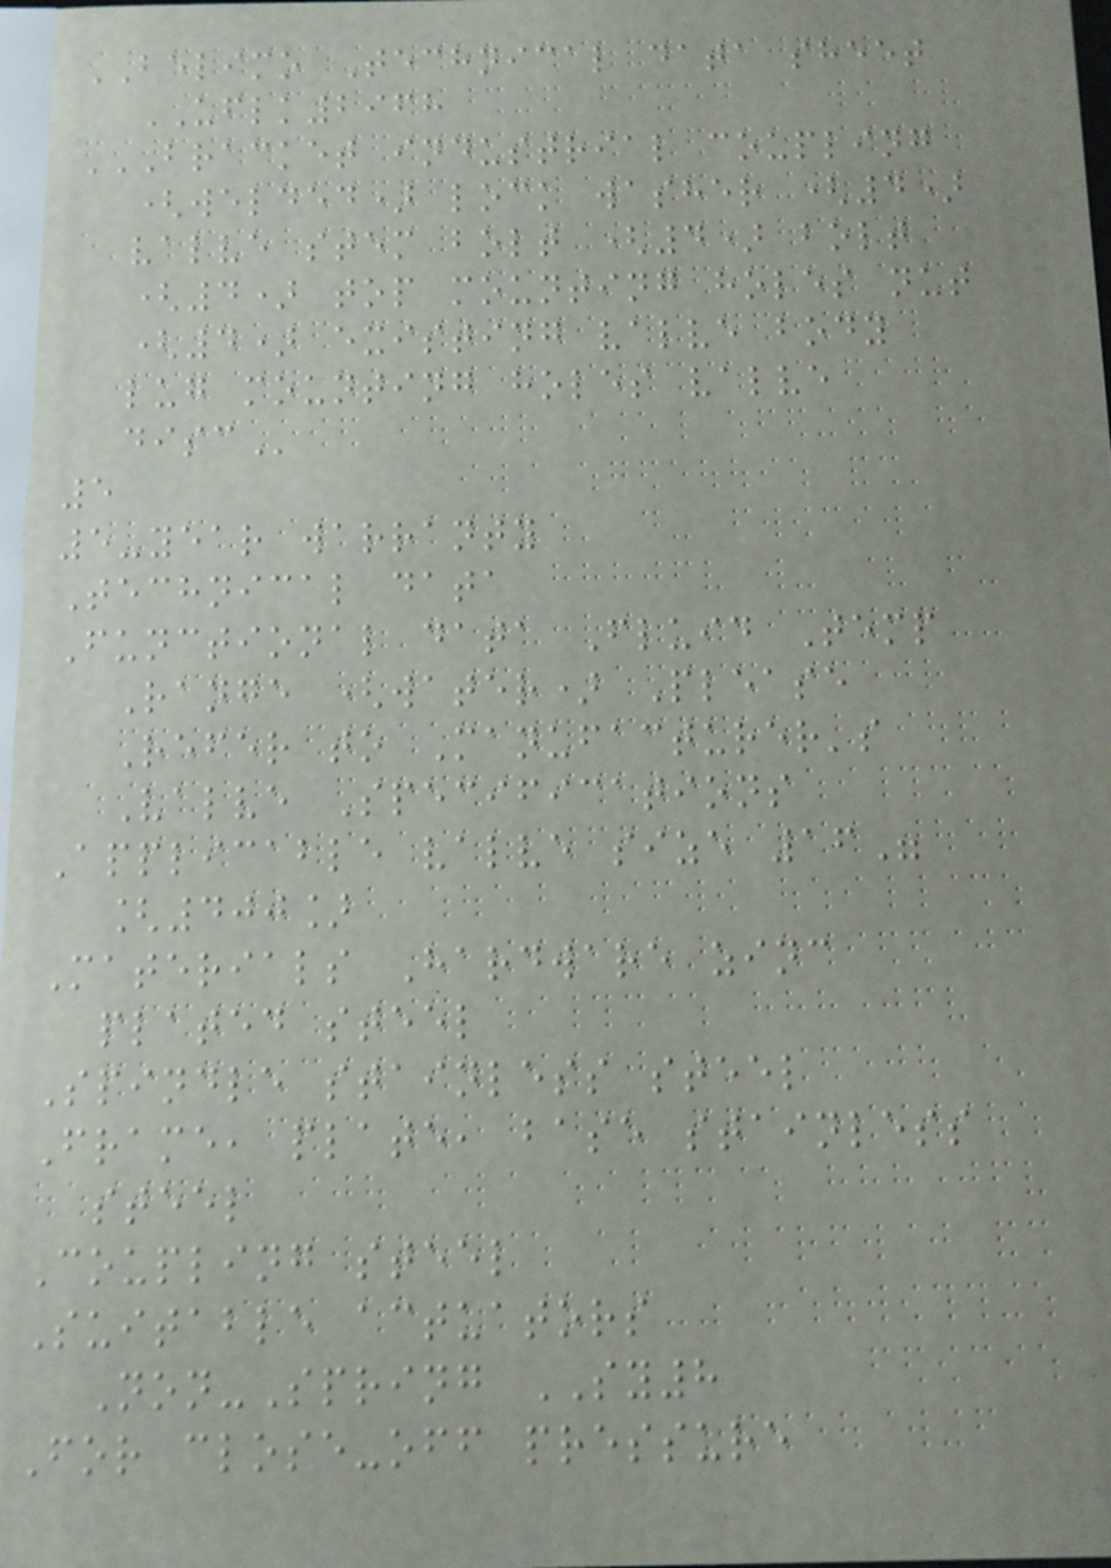BELIMO Technical data sheet
UFLK2968
BRACKET INDUSTRIAL COUPLING
(WELDED) LOCK WASHER (4)
VALVE STEM BOLT (4) BOLT
(4) TOP MOUNTING HOLES NUT
(4) EXISTING VALVE BODY
LUG MOUNTING HOLES VALVE
DISC
5
5-year warranty
Technical data
Functional data Fluid Temp
Range (water) Please
Refer to Manufacturer's
Valve Specifications
Applicable valve size 16"
[400]
Materials Hardware zinc
plated steel
Spindle stainless steel
Frame, plate, base stainless
steel
Coupling steel
Suitable actuators
Non-Spring SY8
For close-off pressure
